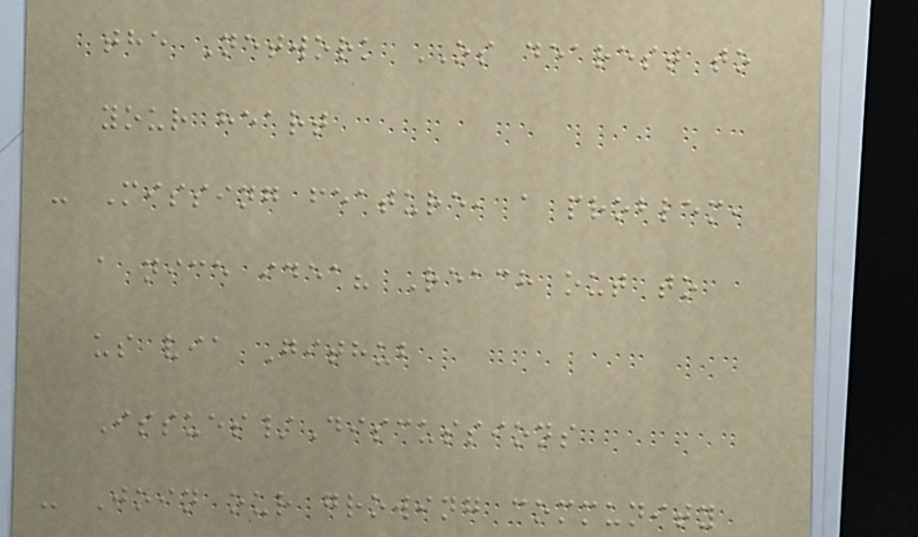the Network OS dearest to
your heart
- Missing feature, a problem,
a nice idea? Reach out to
us via Github
Issues/Discussions
- Join our growing community
